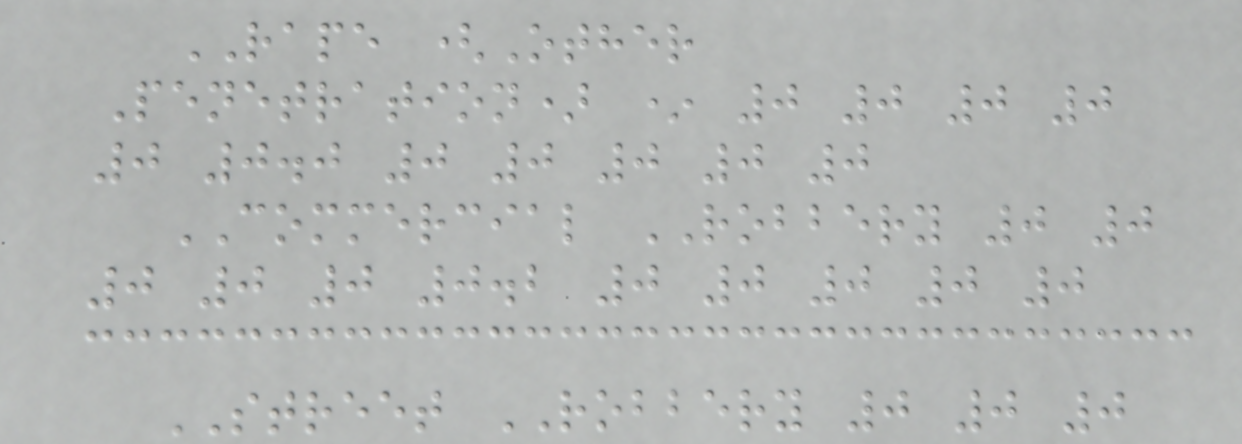RAPE (Other
Penetration) * 0 0 0 0
0 0.0 0 0 0 0 0
COMMERCIAL ROBBERY 0 0
0 0 0 0.2 0 0 0 0 0
STREET ROBBERY 0 0 0
